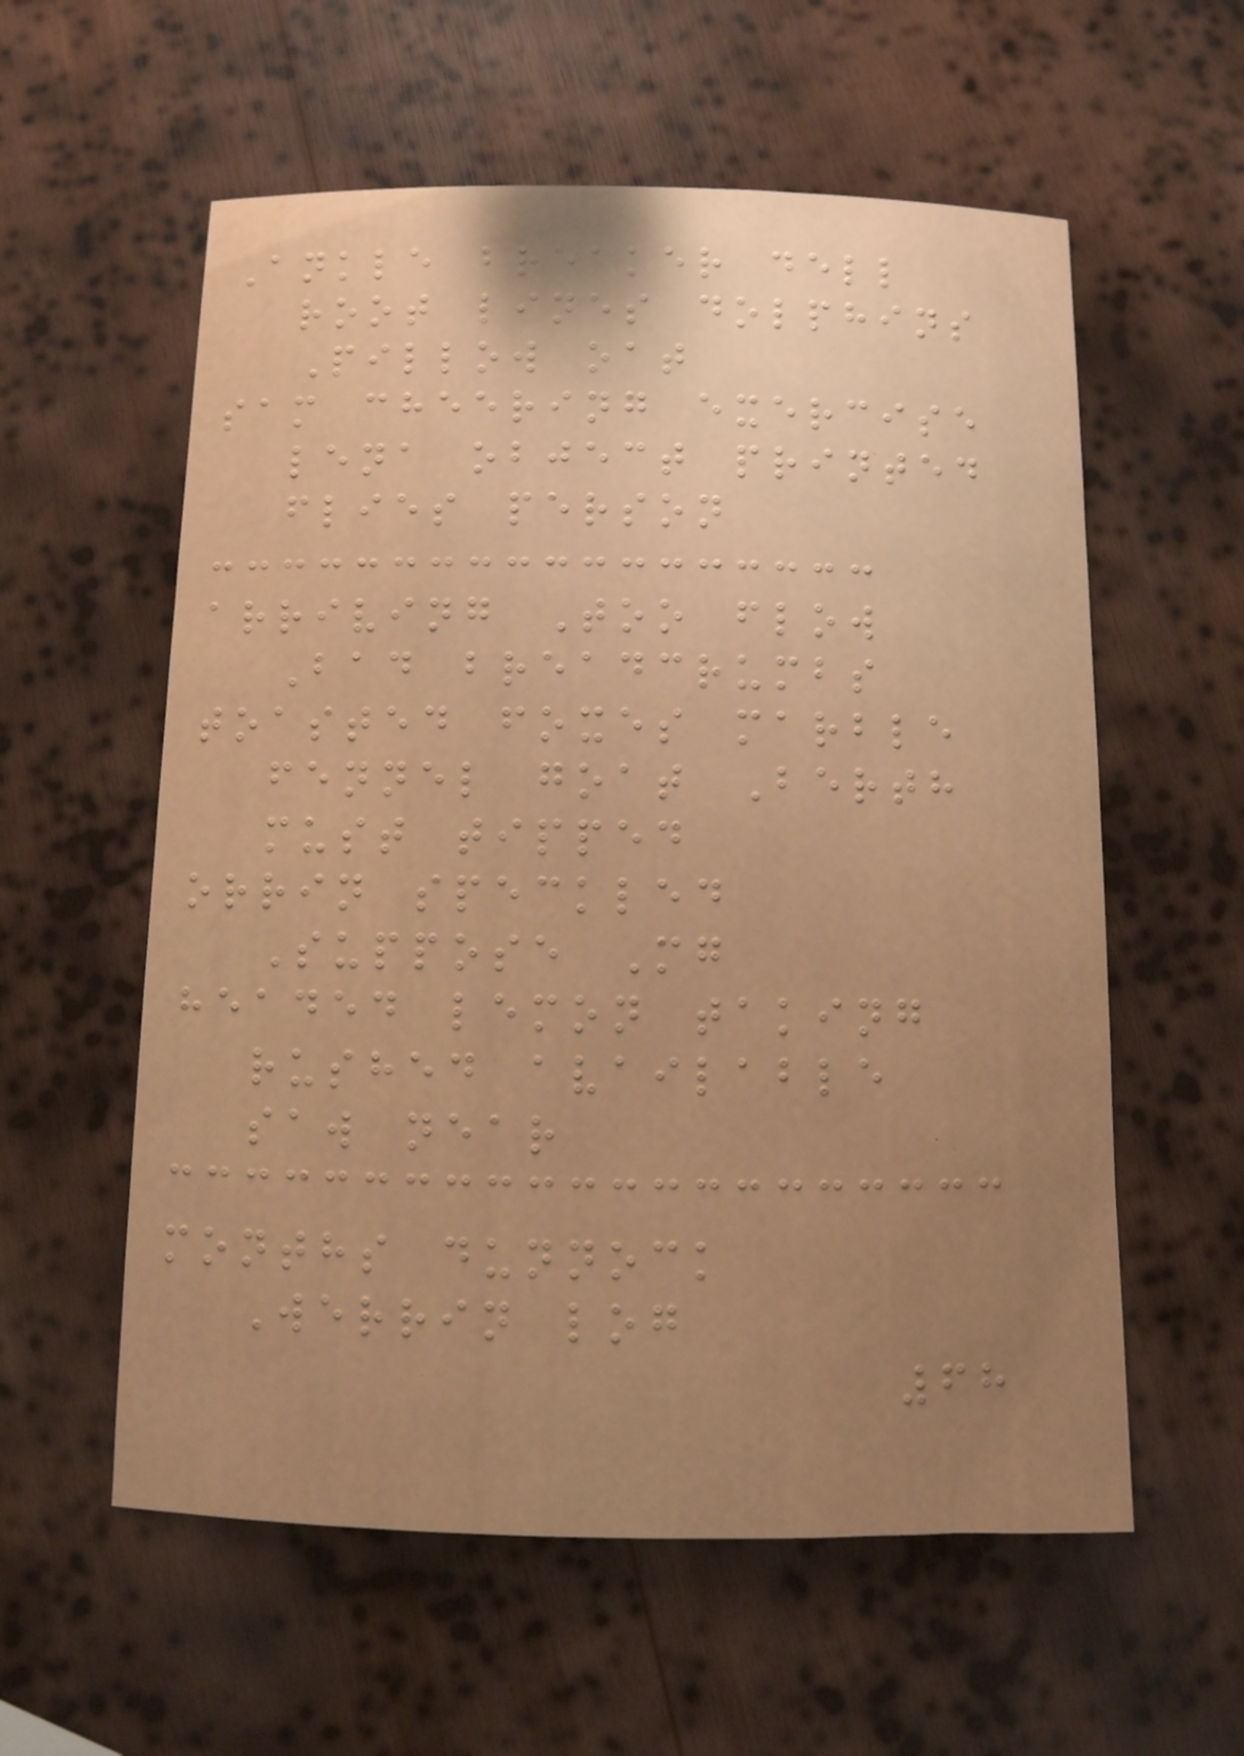Ankle breaker dell
root lines dolphins
Pillow oat
sam cheering exercise
lena object printed
flies person
arriving Too flow
Bad breadcrumbs
toasted foxes marble
fennel goat Berth
must tipped
orrin speckled
Suppose Mg
headed lemon taking
rushed available
saw near
months dunnock
Werrin log
68
